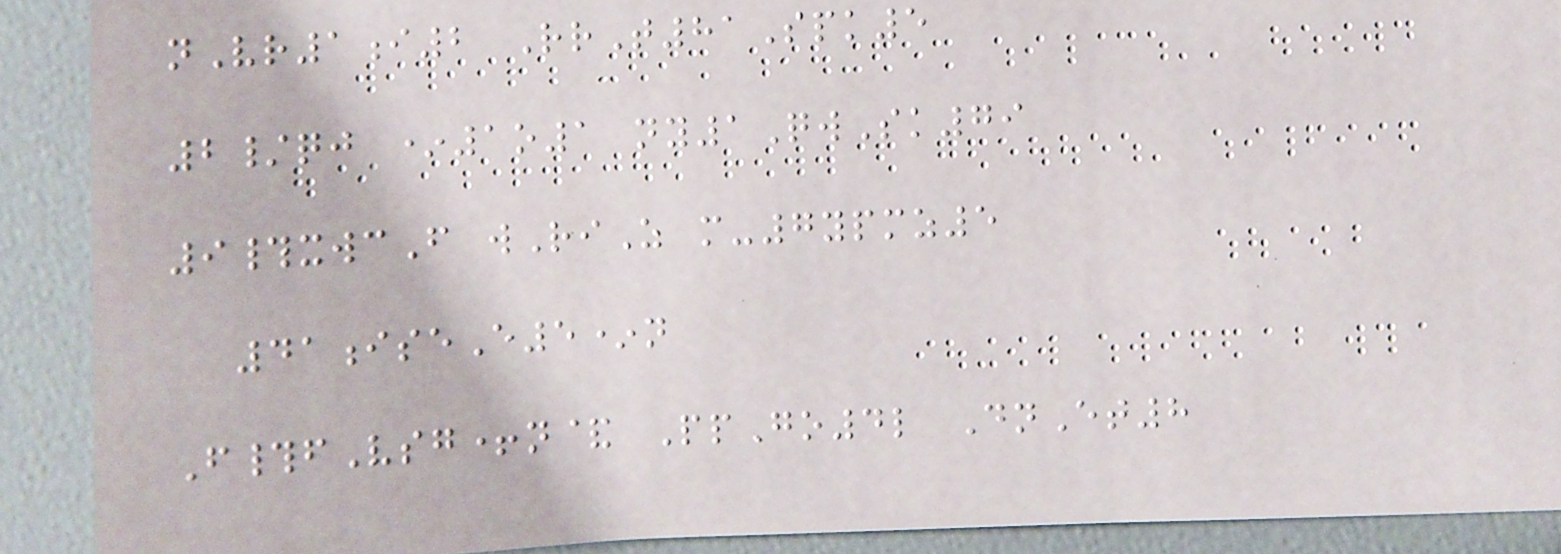nVr1i2 RrT81Spk5
2/qj *1o1 ny1QwSk79
9#xwcF wRiZ m-7ypmz5
41iseE5*n
F#fVsg+n& PpGo4l DnEt8
